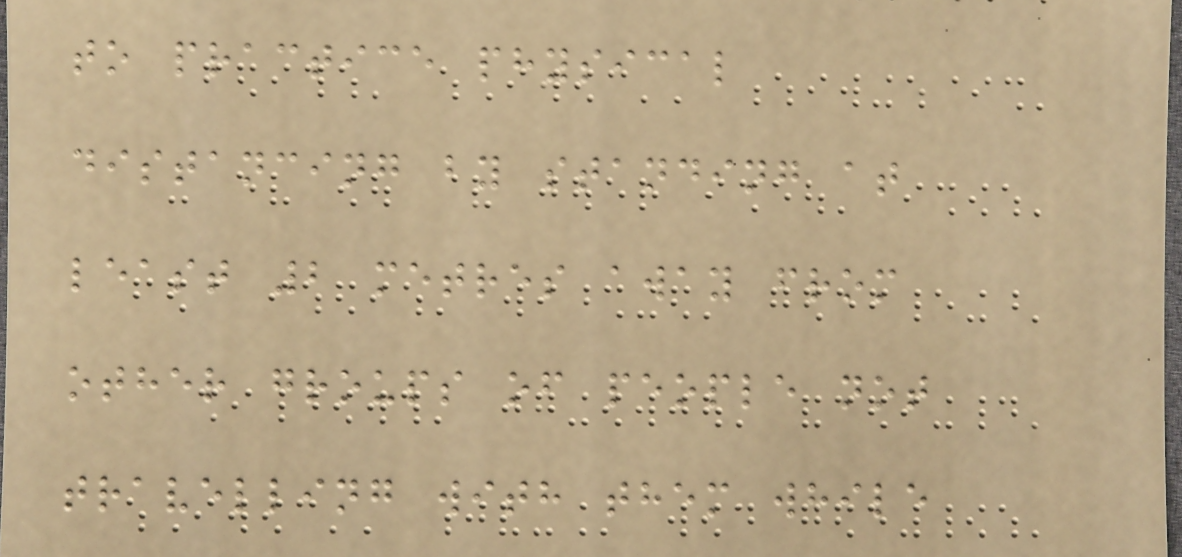to practice physical
distancing by standing at
least 2 metres away from
other groups of people not
travelling with them while
